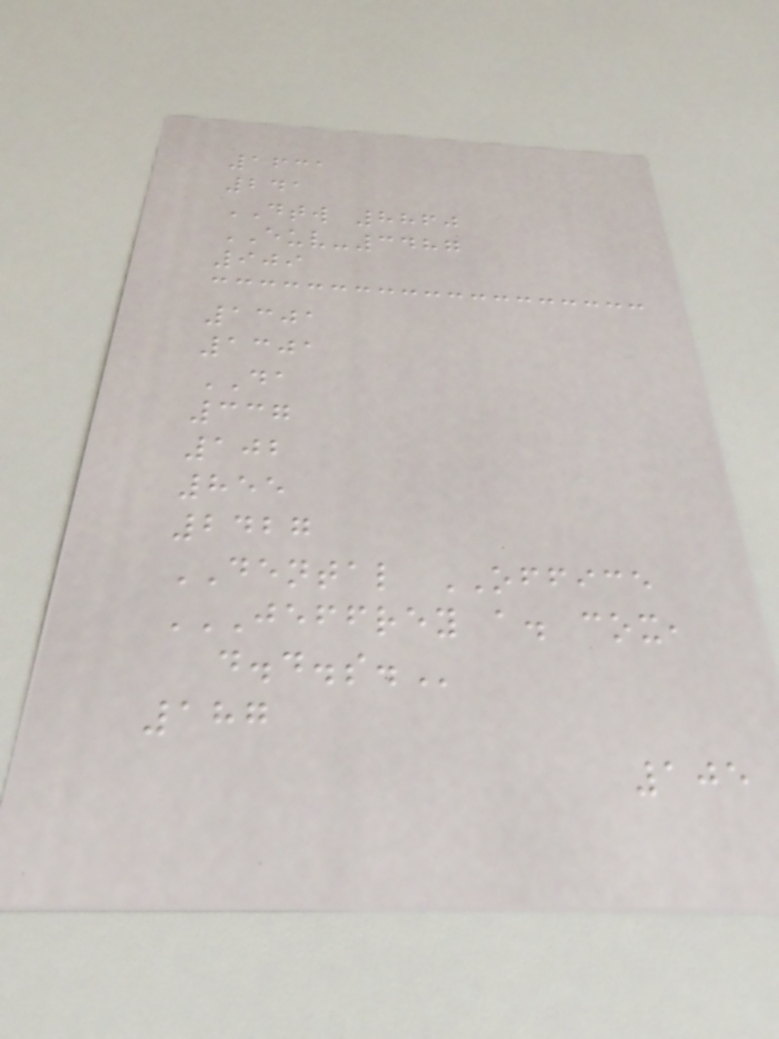1631
241
DTW 8860
EUV-3487
909
1301
1301
DA
337
102
855
2427
DENTAL OFFICE
JEFFREY A. COX,
D.D.S.
187
105
